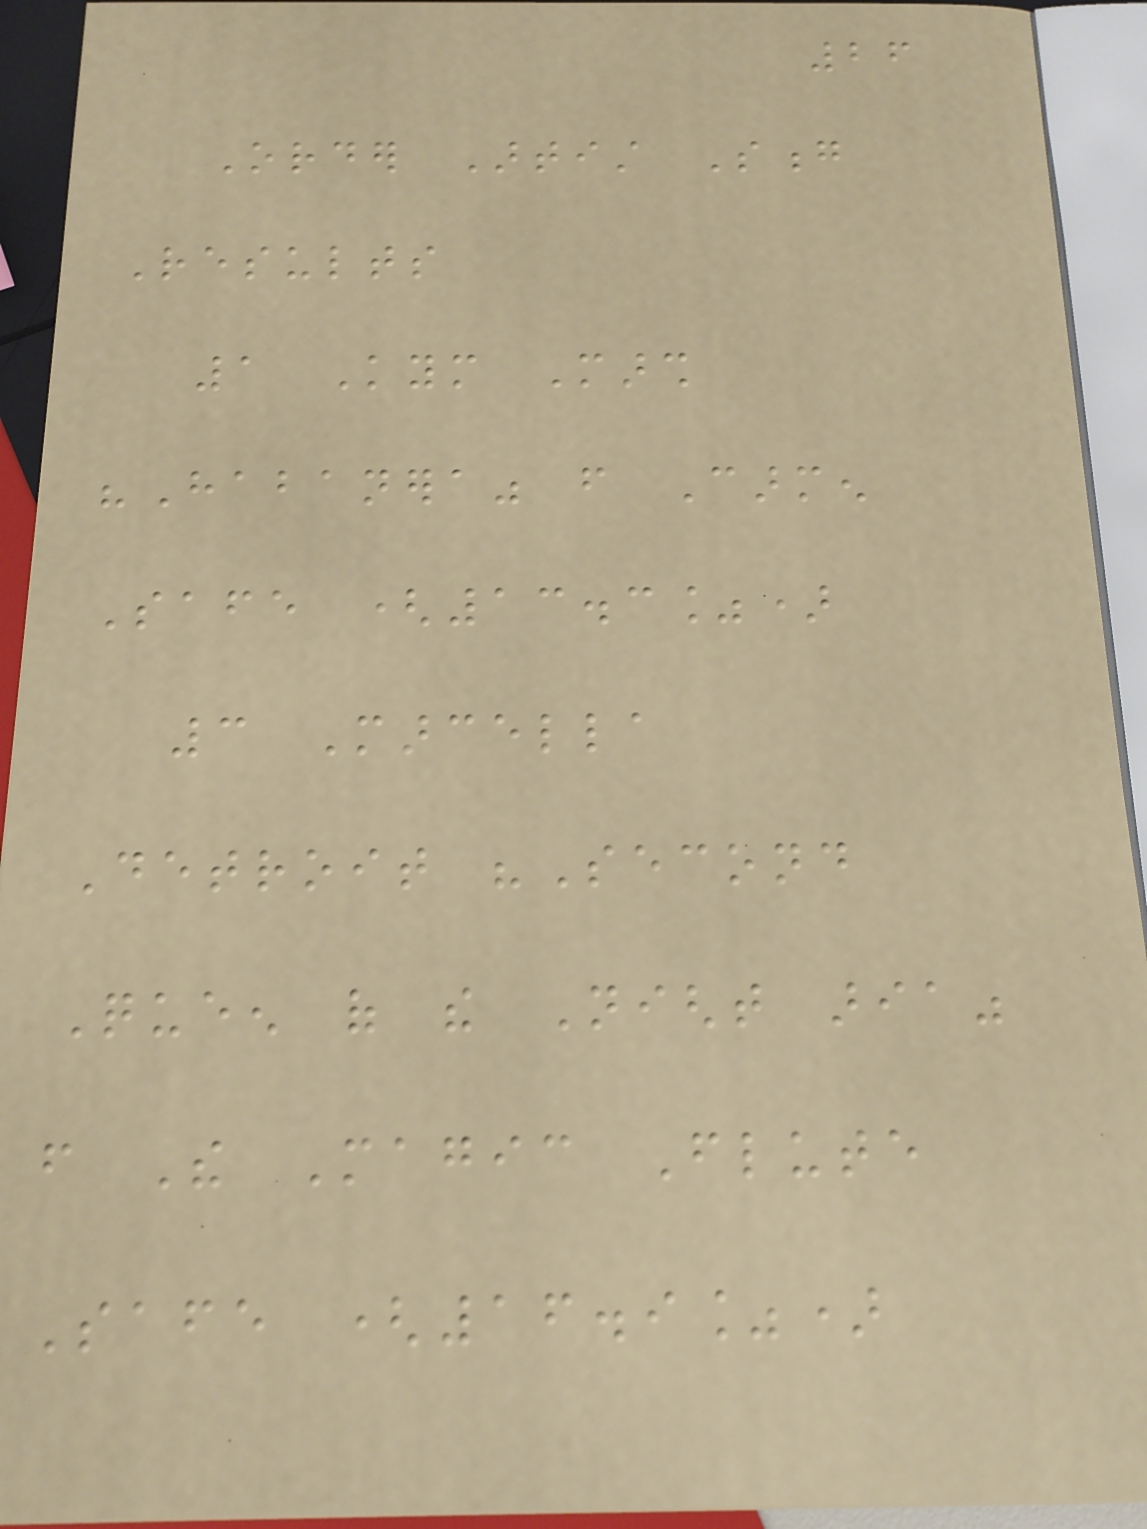26
Order Artist Song
Results
1 Kym Marsh
"Habanera" from Carmen
Safe (13.3%)
3 Marcella
Detroit "Second
Queen of the Night aria"
from The Magic Flute
Safe (16.9%)
